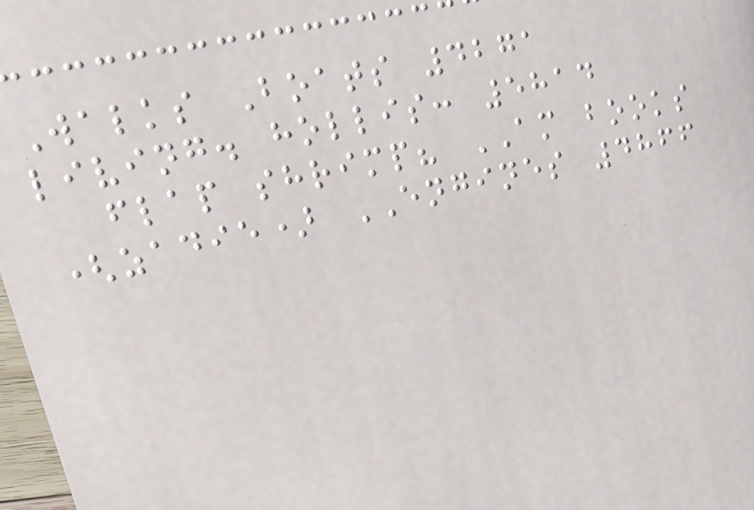Walks Boats 4271
living. hollis: 5814
flap shrimp? AM books
(zadie) ENGINES 4866
